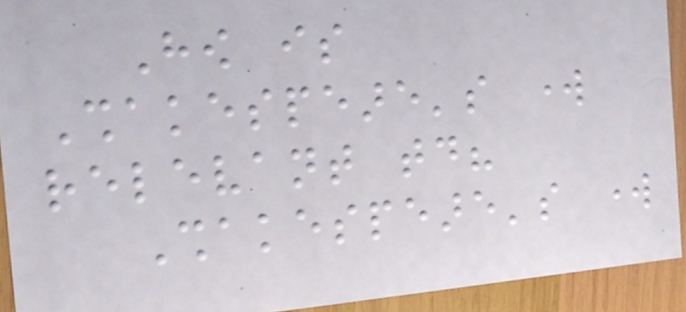How is
Shakespeare's work
relevant today?
Shakespeare's work
